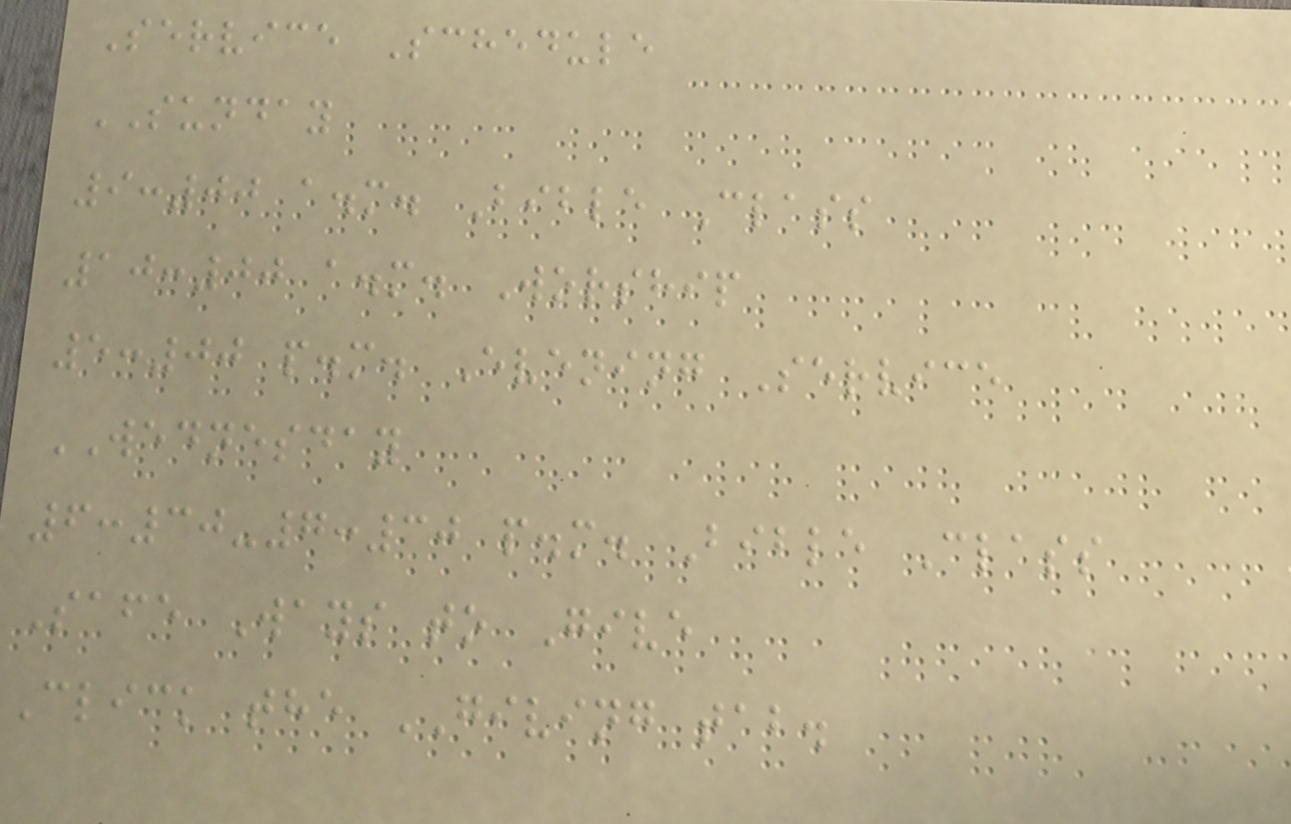Service Schedule
SUNDAY
9:00 a.m. Bible Class
10:00 a.m. Worship
5:00 p.m. Evening Service
WEDNESDAY
6:30-7:30 p.m. Bible Class
Safe Ways to Give
Click the GIVING tab.
